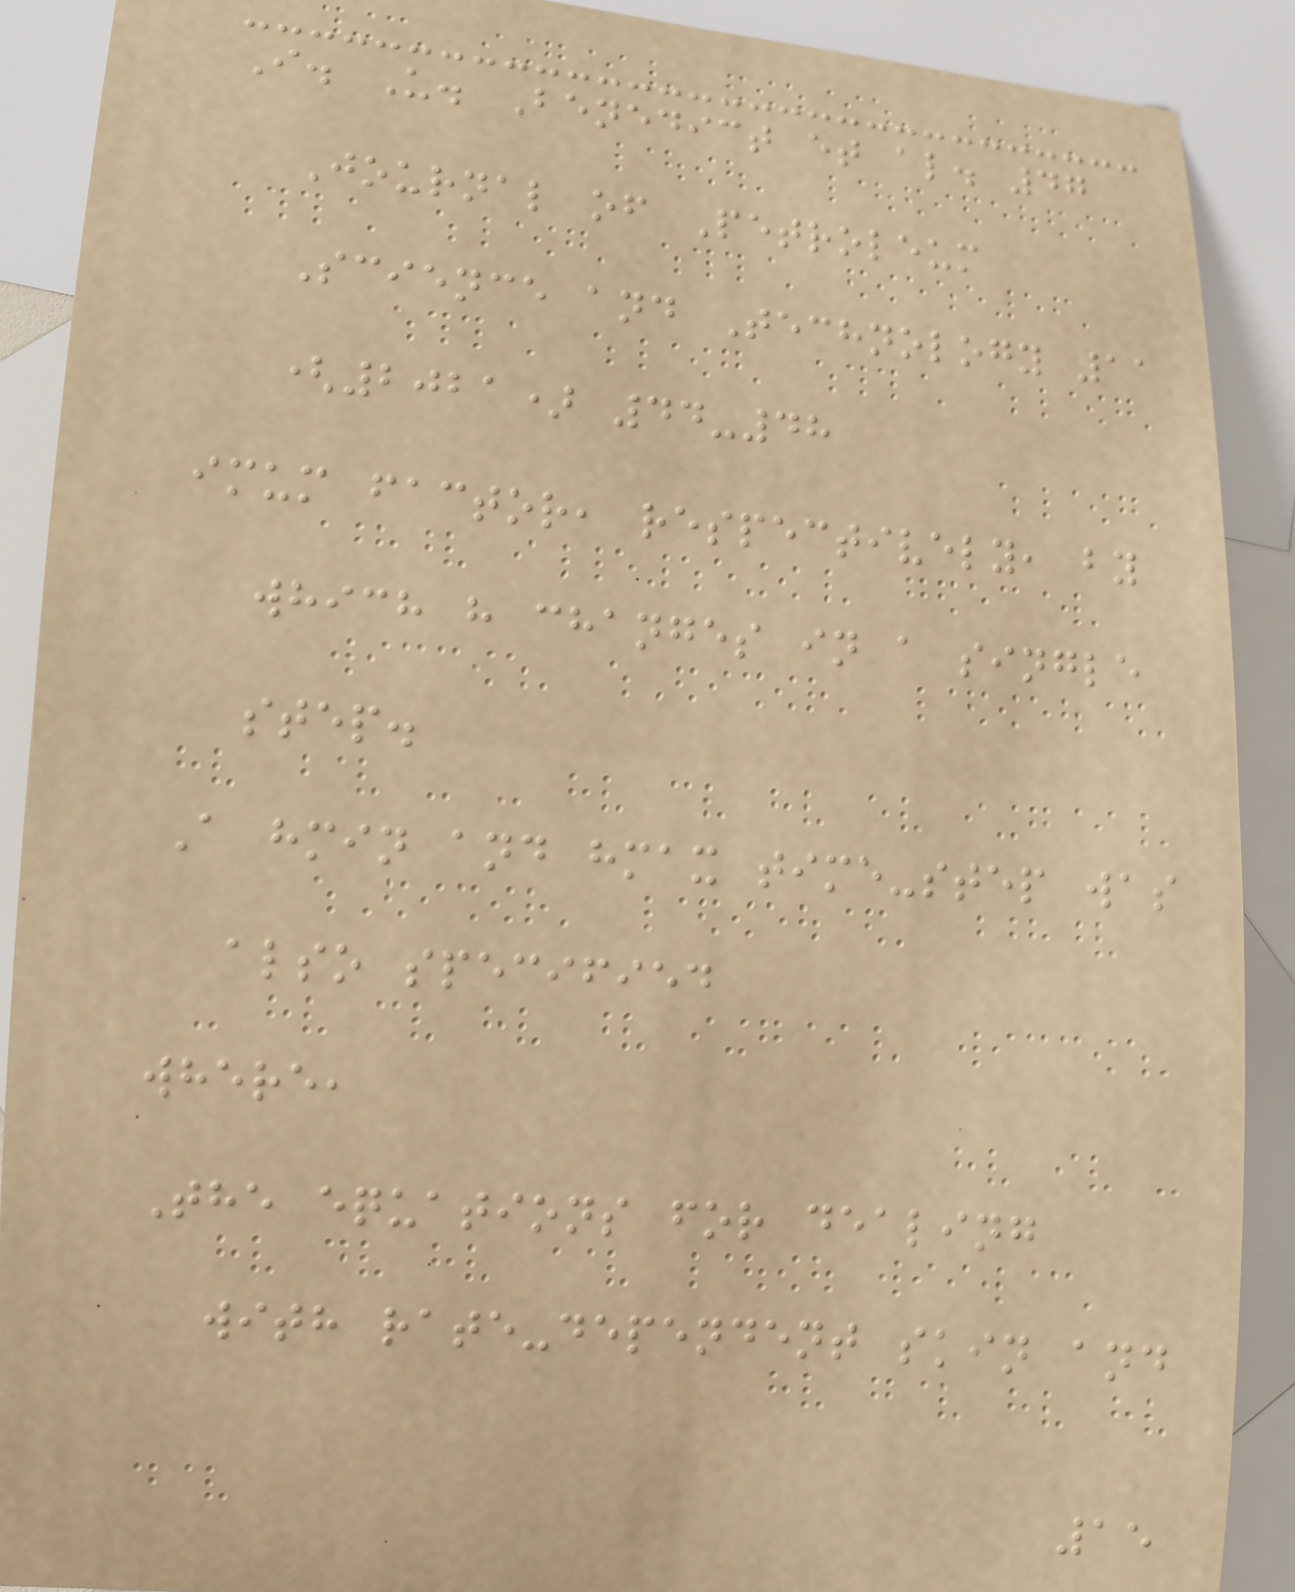I. U. Benedict et al. 47
Journal of Petroleum
Science and Technology 11
(2021) 44-48
imum factor, respectively, by
which h changes in a single
step.
A hmin and hmax time-step was
also specified
where,
The equations for dealing
with rate-dependent skin and
15
